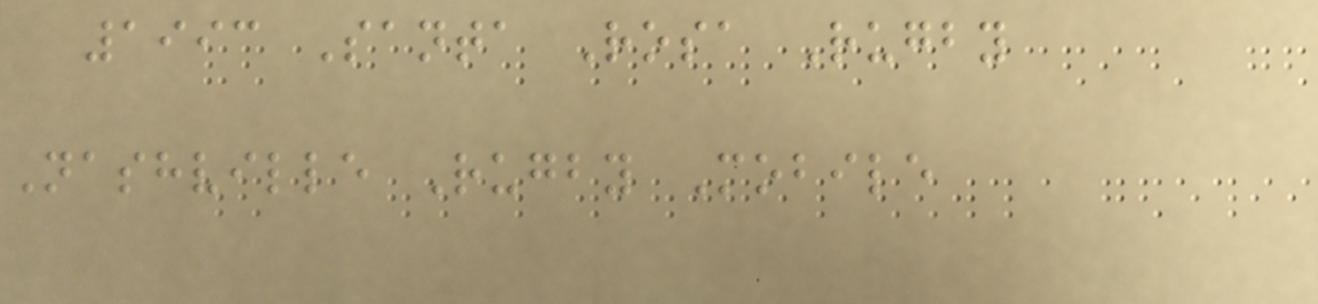1993 Santa Rosa Rugby
Nashville Rugby Mobile
